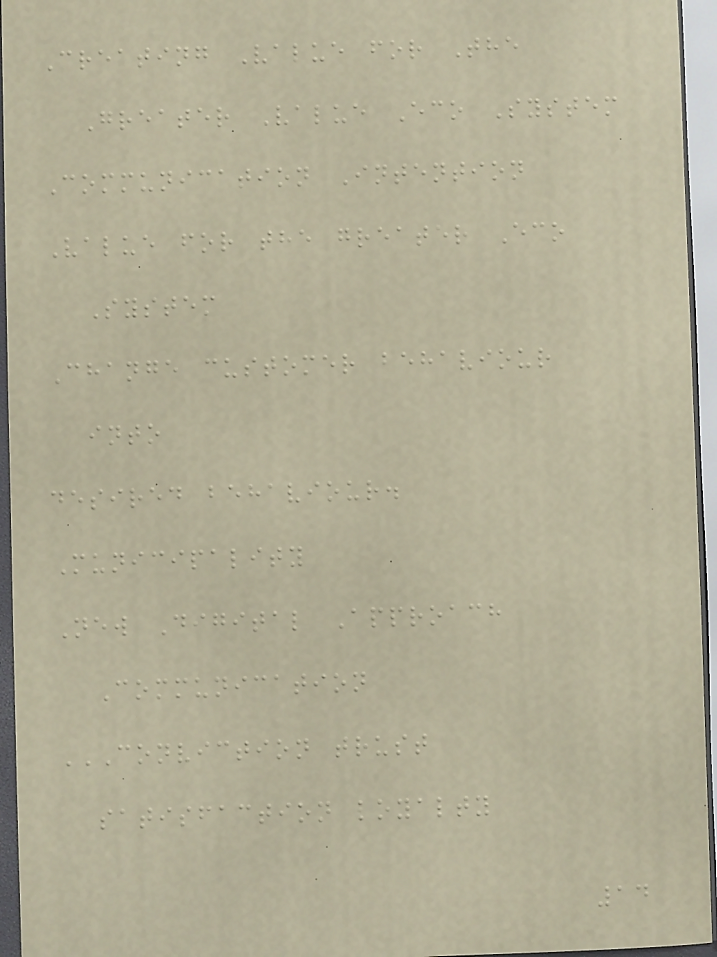Creating Value for The
Greater Value Eco System
Communication Intention
Value for the greater Eco
System
Change customer behaviour
into
desired behaviour.
Municipality
New Digital Approach
Communication
CONVICTION TRUST
SATISFACTION LOYALTY
14
